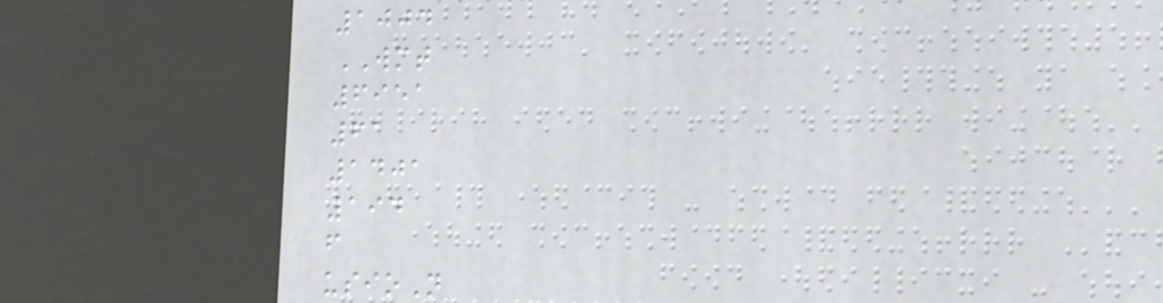1004
WMT
6951
61
1401
194
f
usioN
